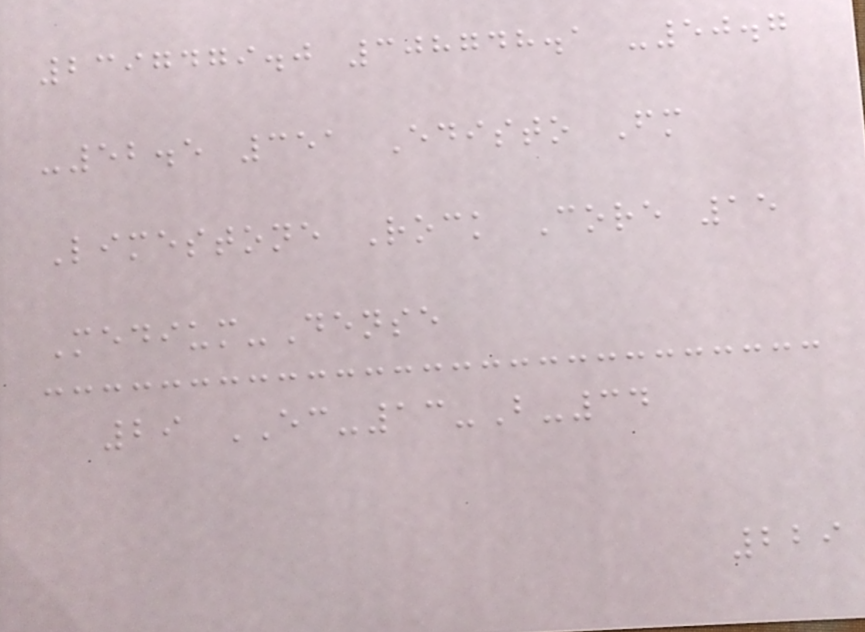2397479.0 308748.1 -50.7
-52.5 351 Edisto Fm
Limestone Rock Core 15
Medium-Dense
29 EC-13-B-34
229
